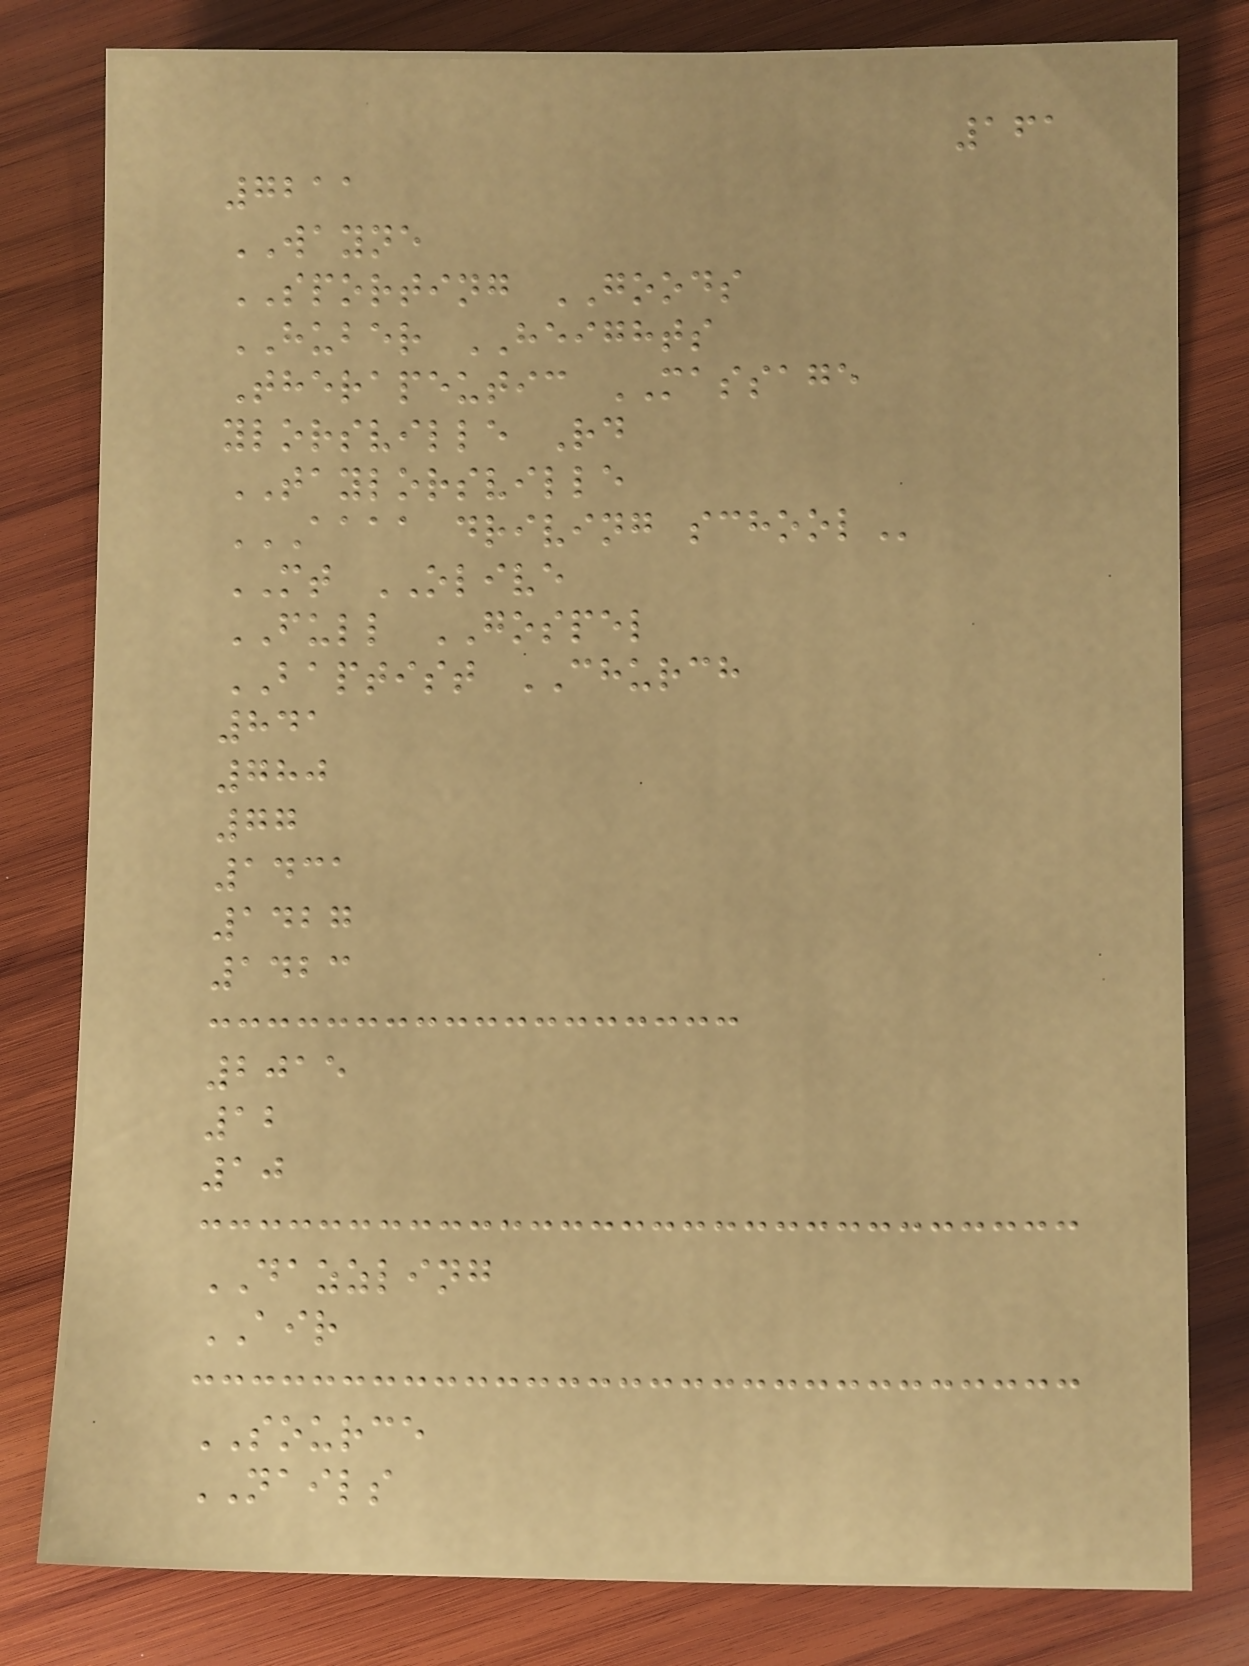161
7211
WAYNE
SPORTING GOODS
HUBER HEIGHTS
Therapeutic MASSAGE
ylorsville Rd
TAYLORSVILLE
AAAA DRIVING SCHOOL
MT OLIVE
FULL GOSPEL
BAPTIST CHURCH
841
780
77
1431
1427
1423
2015
12
10
DAZZLING
AIR
SOURCE
NAILS
